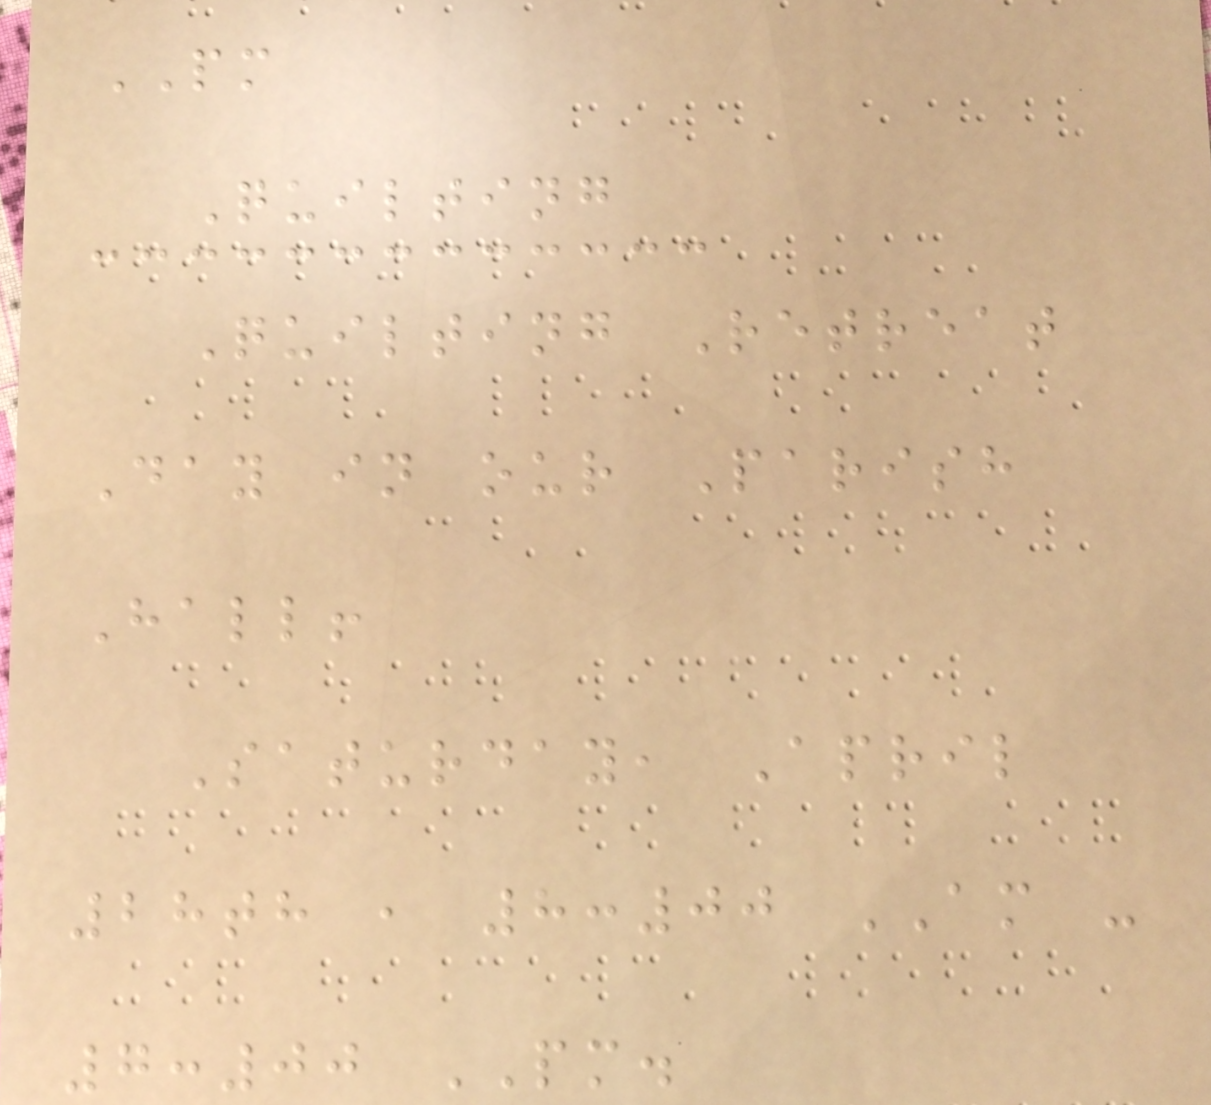PM
Quilting
Quilting Retreat
Day in our Parish
Hall!
Saturday, April
28th , 8:00 AM -
7:00 PM.
